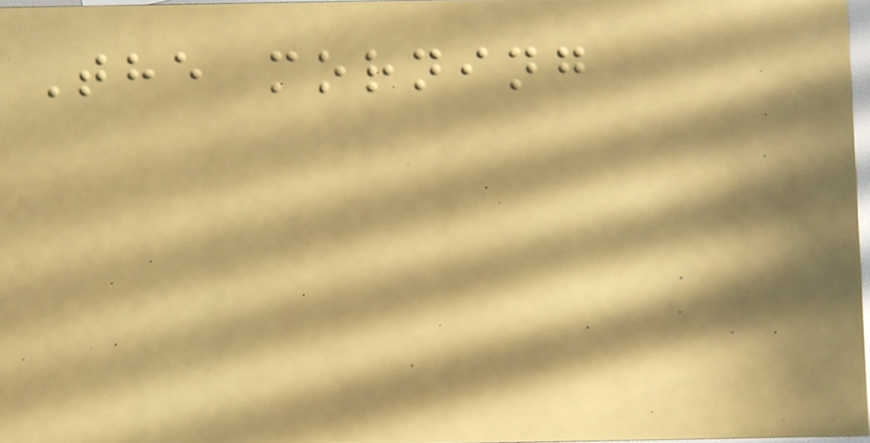The morning
